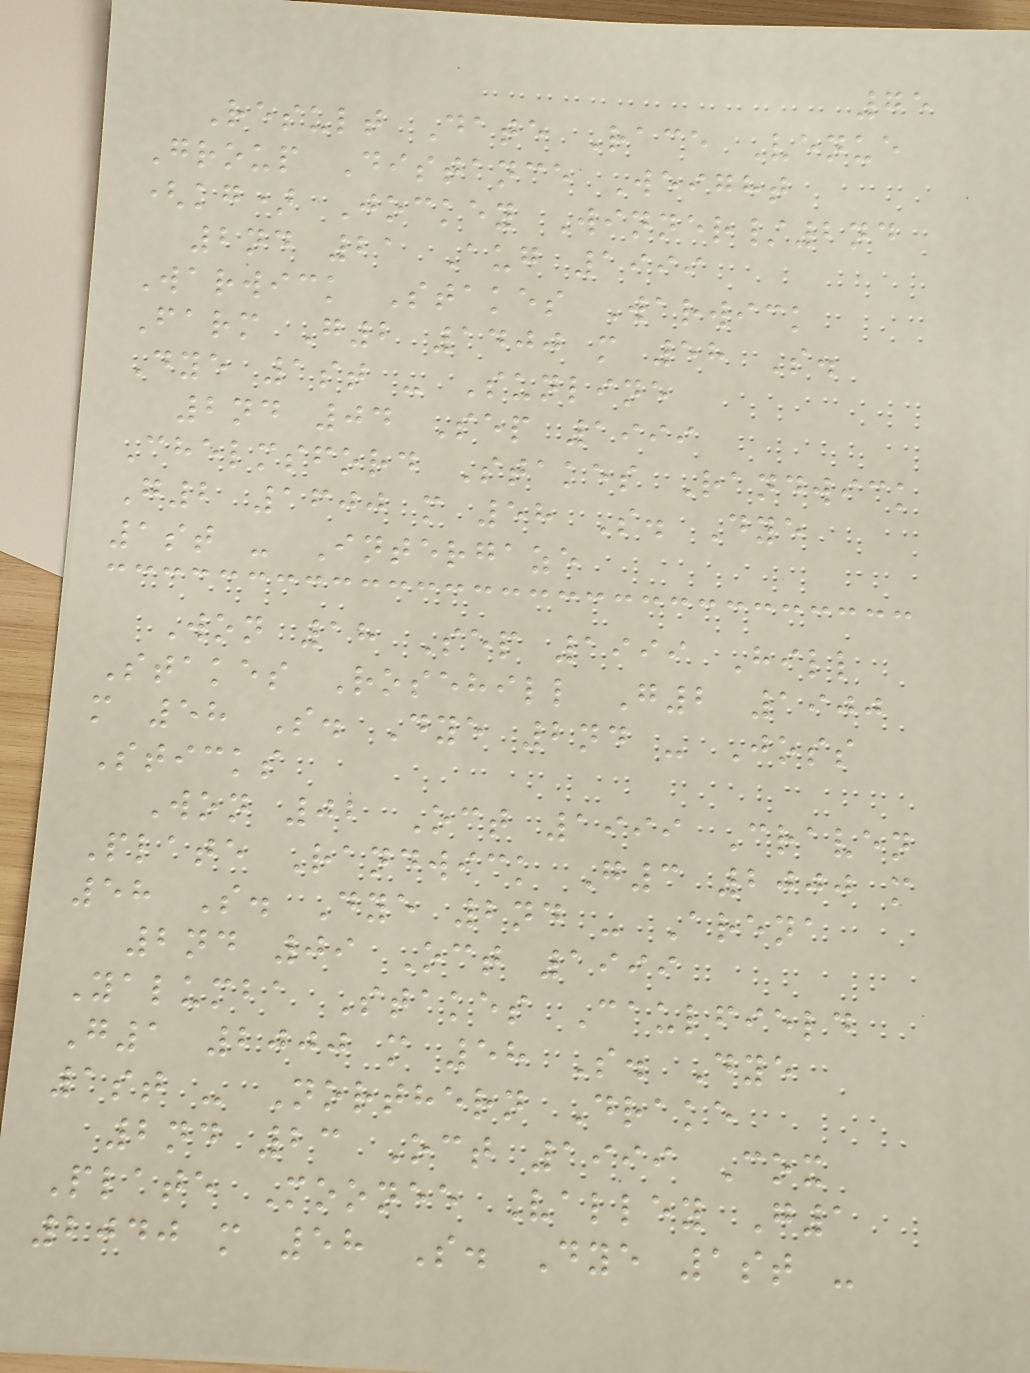75
Result Date Race Venue
Group Distance Weight
(kg) Jockey Winner/2nd
2nd 21 Aug 1999
Warwick Stakes Warwick
Farm G2 1400 m 58 S.
Dye 1st - Sunline
2nd 04 Sep 1999
Chelmsford Stakes Randwick
G2 1600 m 58 S. Dye
1st - Intergaze
Won 18 Sep 1999 Hill
Stakes Rosehill G2 1900
m 58 S. Dye 2nd - Joss
Sticks
Won 02 Oct 1999 Craven
Plate Randwick G3 2000 m
58 S. Dye 2nd - Arena
2nd 09 Oct 1999
Yalumba Stakes Caulfield
G1 2000 m 58 S. Dye
1st - Northern Drake
2nd 23 Oct 1999 Cox
Plate Moonee Valley G1
2040 m 58 S. Dye 1st -
